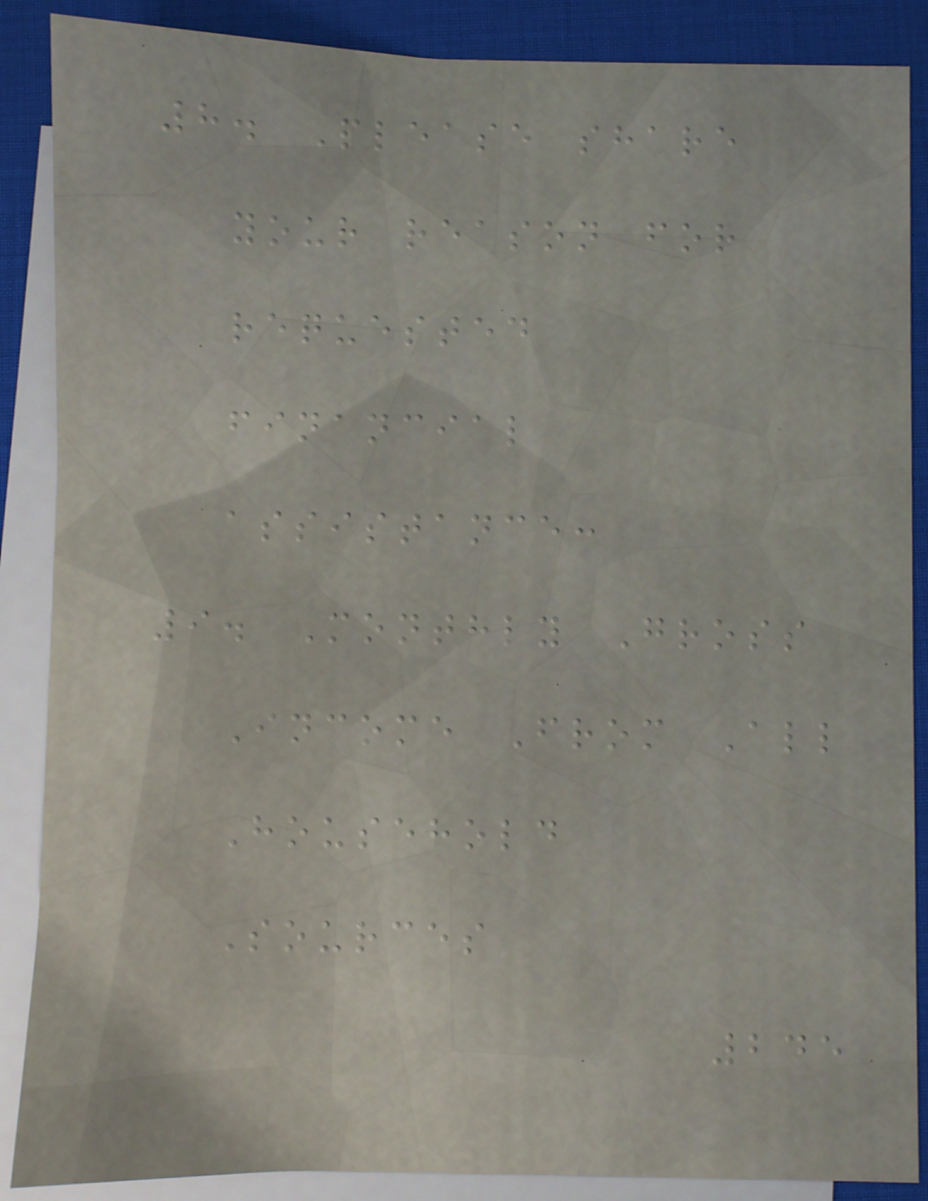8. Please share
your reason for
requested
financial
assistance:
9. Monthly Gross
Income From All
Household
Sources
245
